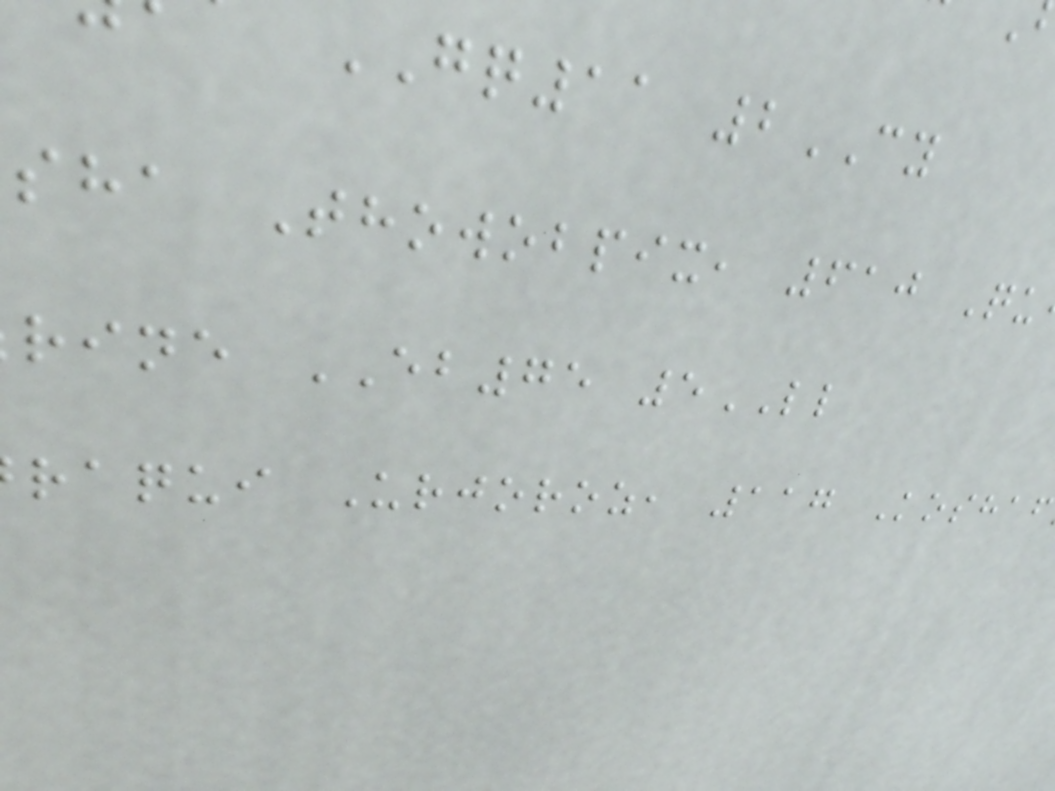GQ11 2CY
sha Thowobpix, 610 Qu
rine EB75 5LL
raqui Urjoroz, 117 Koshaf
